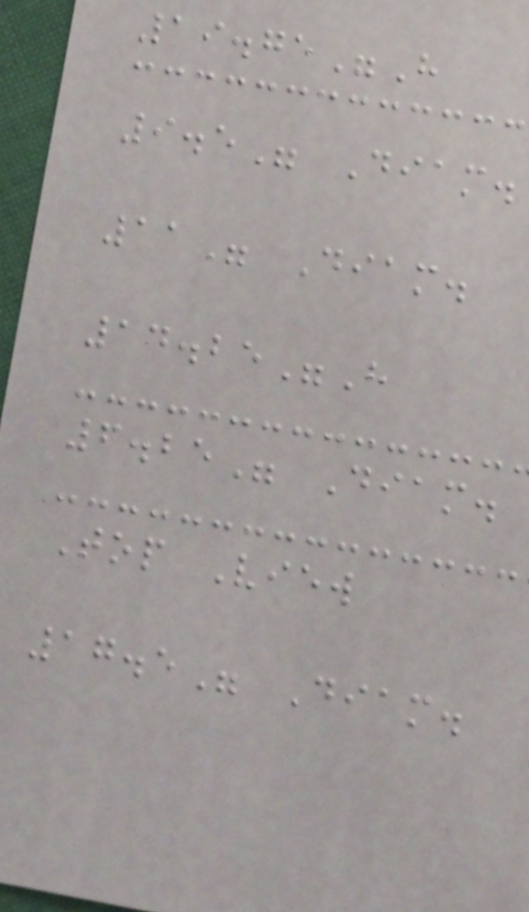19.75"H
9.5" Diam.
11" Diam.
14.25"H
6.25" Diam.
Top View
17.5" Diam.
